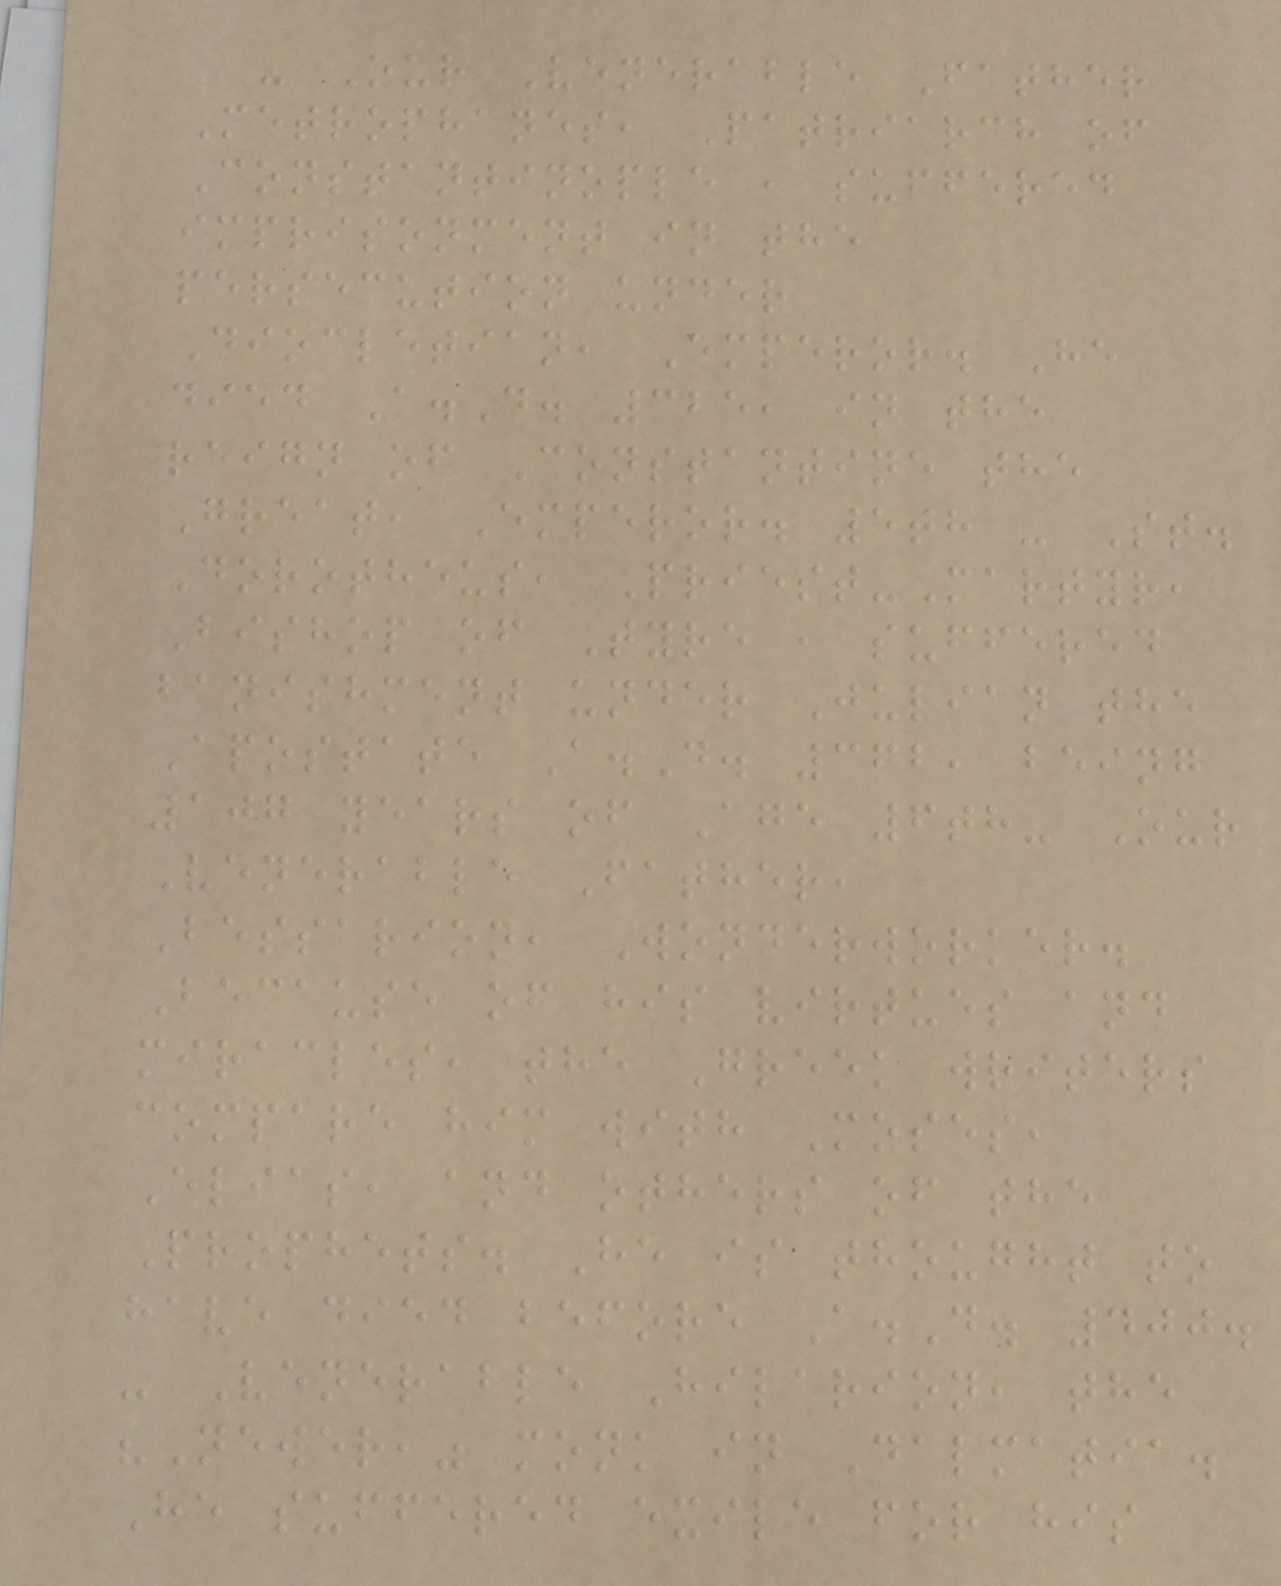- Our Venerable Father
Metrophanes, Patriarch of
Constantinople , suffered
imprisonment in the
persecution under
Diocletian, Emperor. He
died A.D. 325, in the
reign of Constantine the
Great, Emperor. 5th - St.
Dorotheus, Priest-Martyr,
Bishop of Tyre , suffered
banishment under Julian the
Apostate A.D. 362, being
107 years of Age 6th- Our
Venerable Father,
Bessarion, Wonderworker.
Because of his virtues and
miracles, the Greek writers
compare him with Moses,
Elias, and others of the
Prophets. He is thought to
have died before A.D. 400.
- Venerable Hilarion, the
"Newer," monk in Dalmatia.
He suffered exile for his
